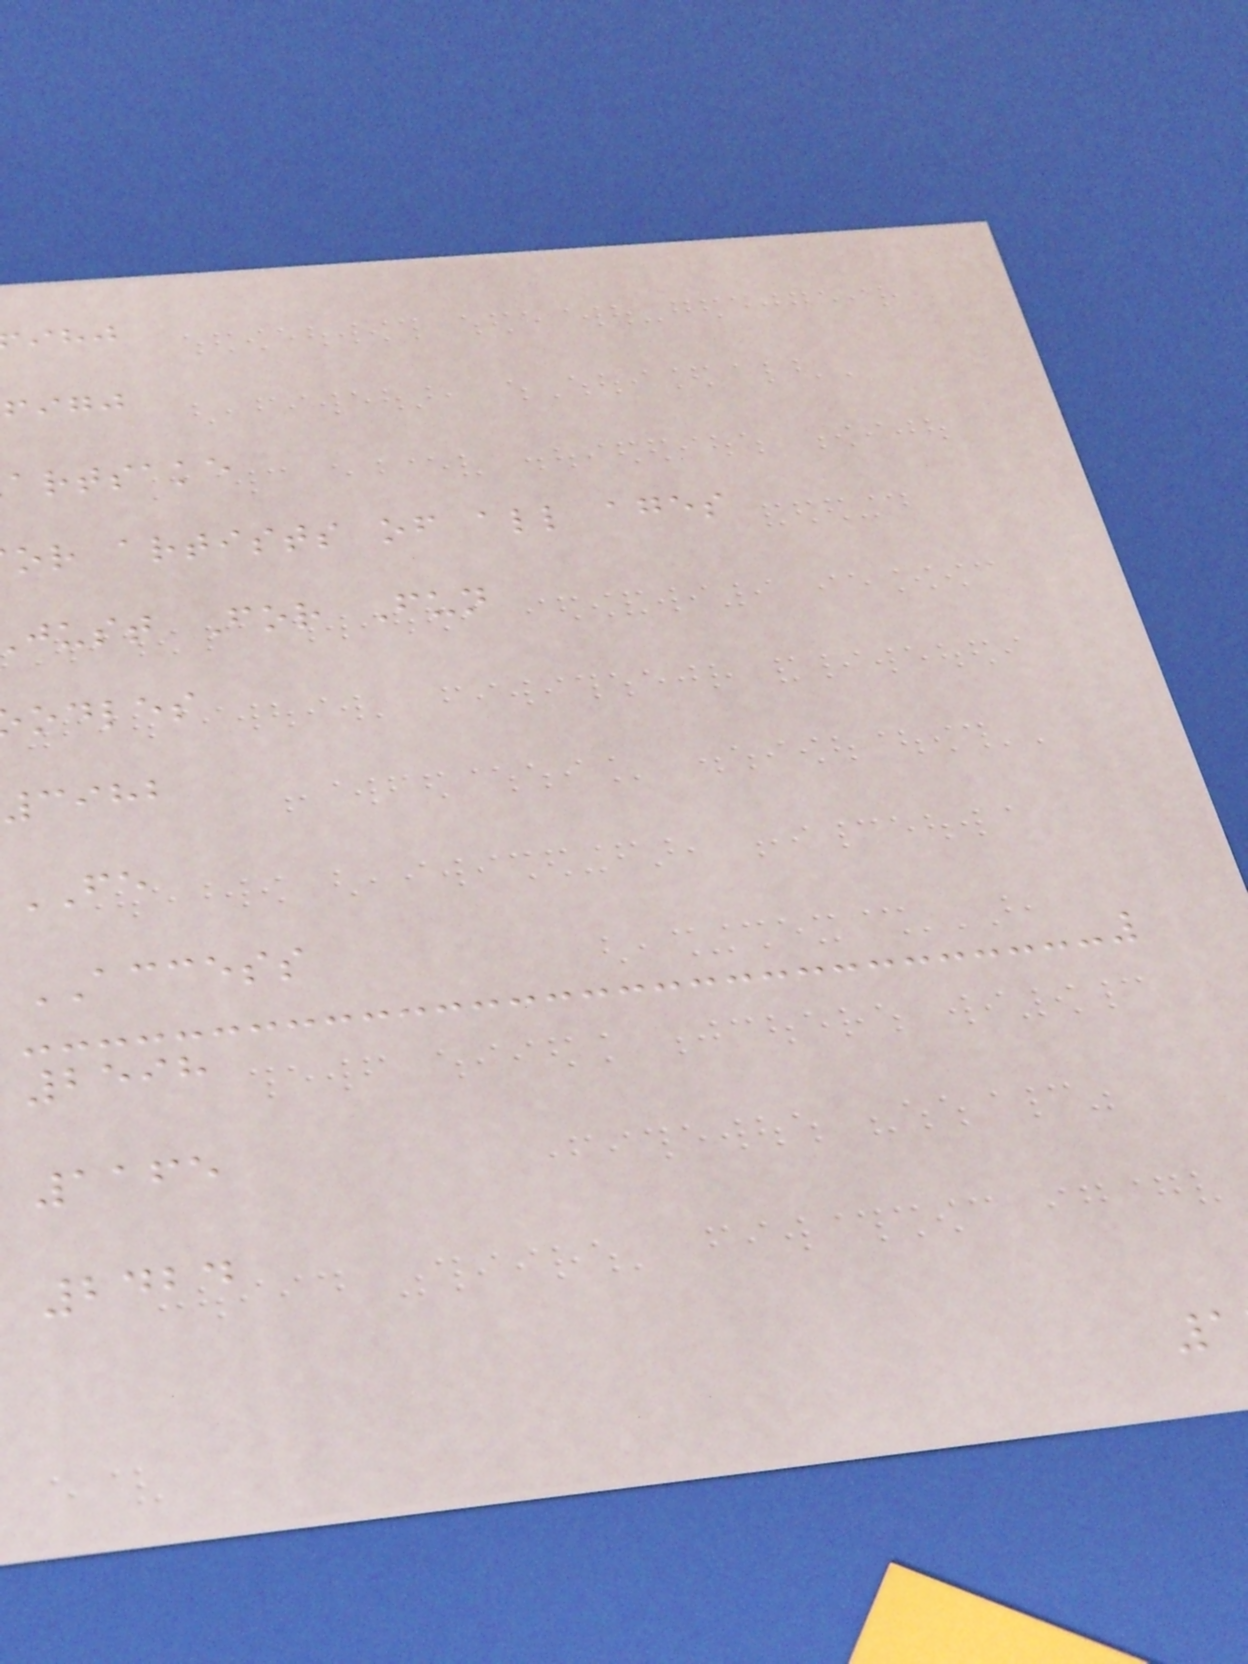figj
artsake
or artists of all ages
just For Fun
odles
3982
FE
ACCESS
2598
1165
2424
